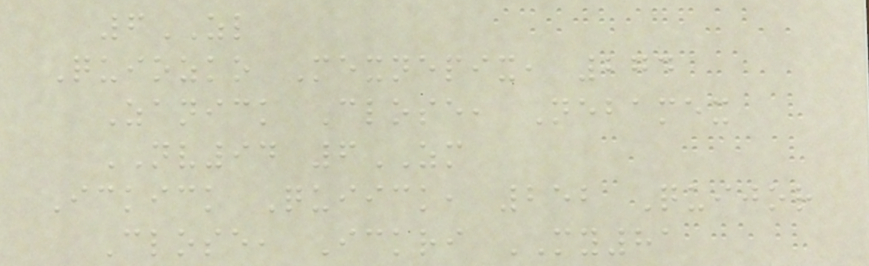6ZL
Quiozko Mexnepix, 274
Zanick Close, Nebamex
NV94 6ZM
Ickick Quiick, 252 Quijor
Close, Ickri MY81
